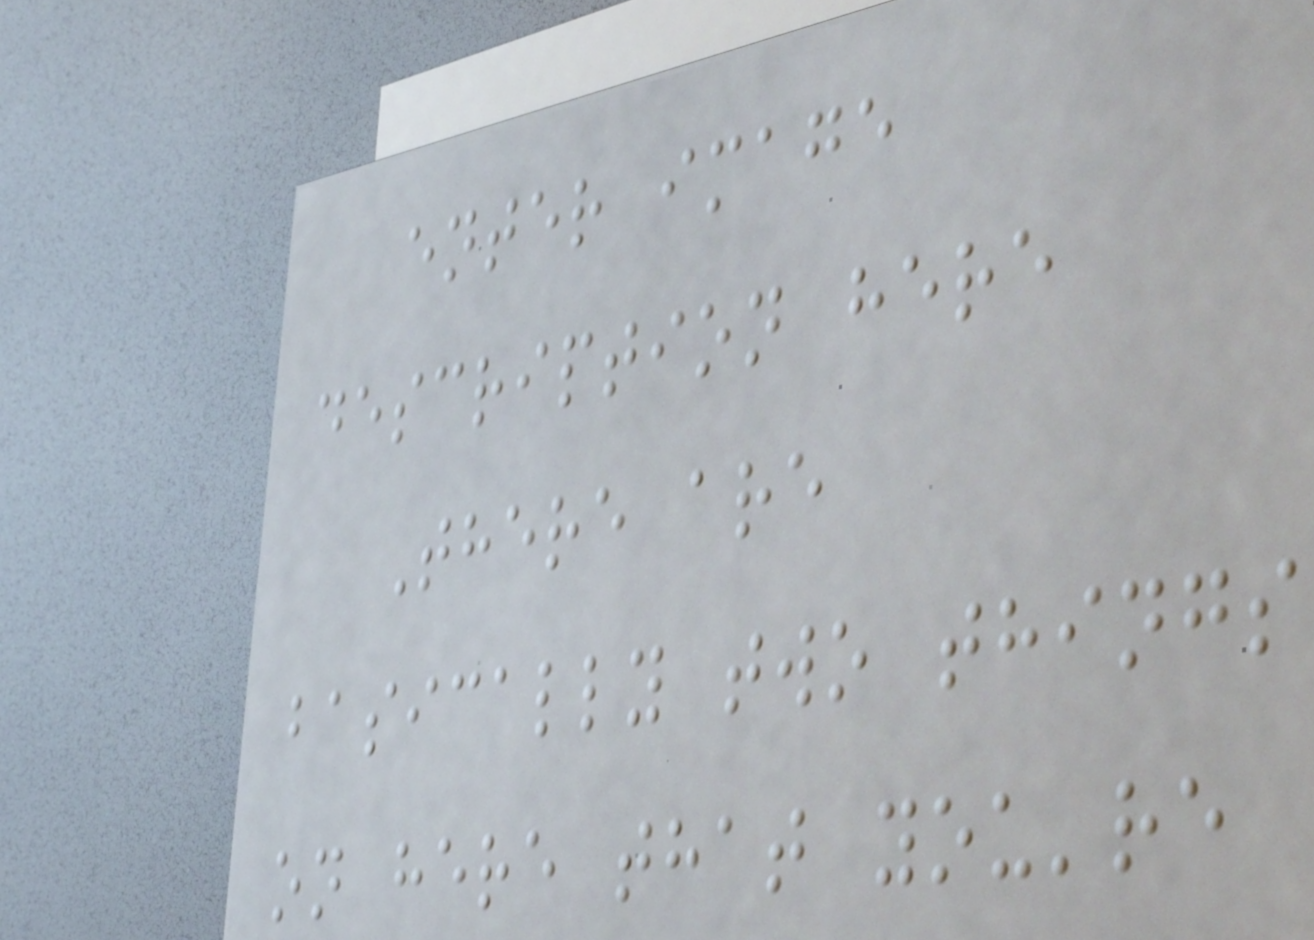enter image
description here
There are
basically two things
on here that you're
